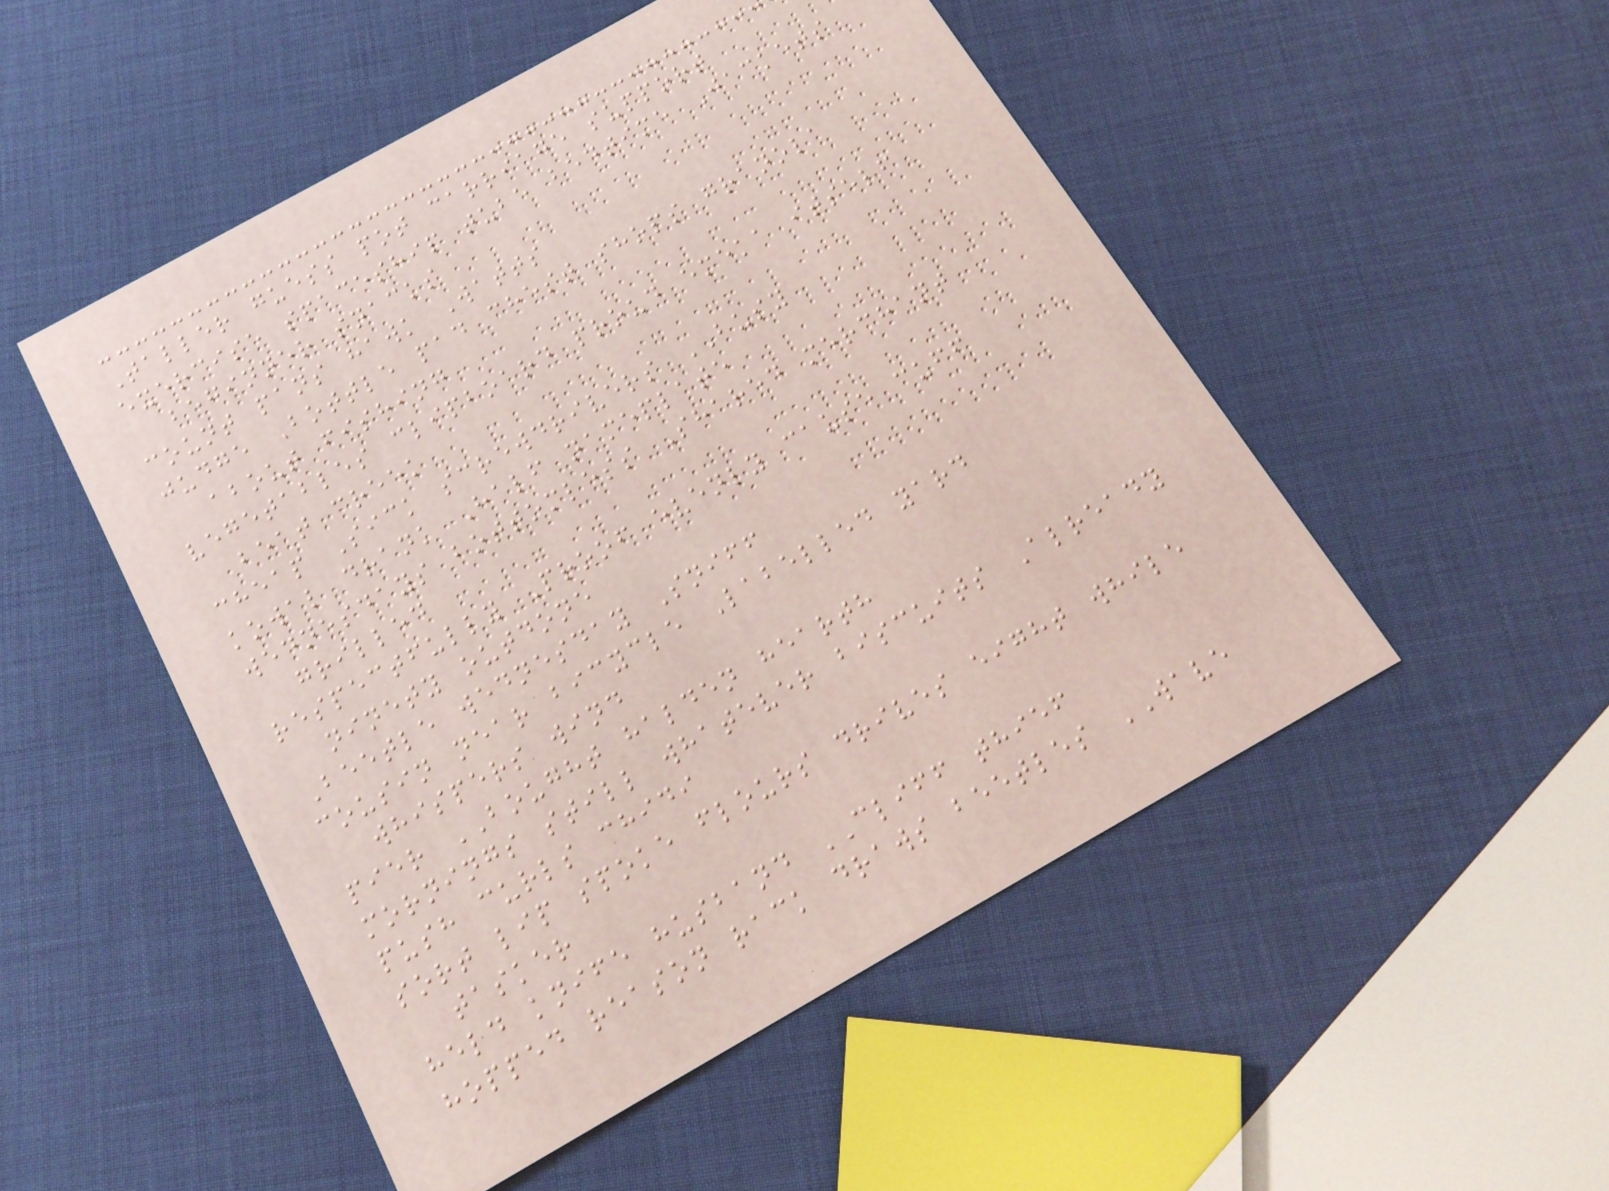Taller guess pot carriage support
exercise spaceship tube bedtime Jackets
beginner snacks
count pans hawk Watts
judge Bottle pad chest shops granola
about fishing
vegetables clipboard proud emeka itself
beat creek
cheap Sick screwdrivers BUSY
kowal drank Half nameplate
wednesdays bottomless Shared merchant
grilled
respectfully Proof evenly cause cuff
ninety outdone
Beetle wednesday Sniff
cousin near bicycle Labelled yard
whispers wind
pier BOUGHT halden hearth
mornings still whatever biscuits Already
push curls chidi
sort lip spoke flours drives eight while
tasker
held knife husband CLIFF thief
hopped reason rack draws beetles WAVE
